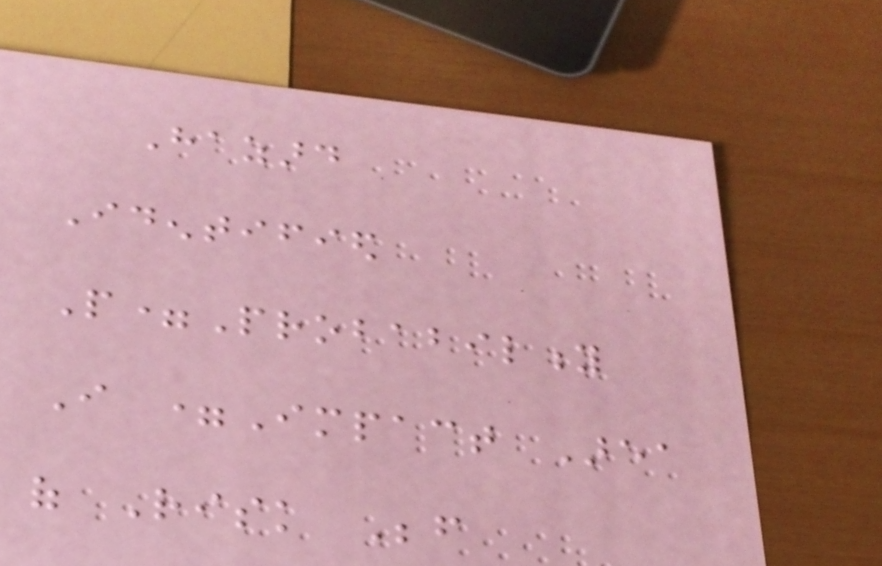Hazard
Identified
P=Probability
I =Impact Area
of Risk Before
